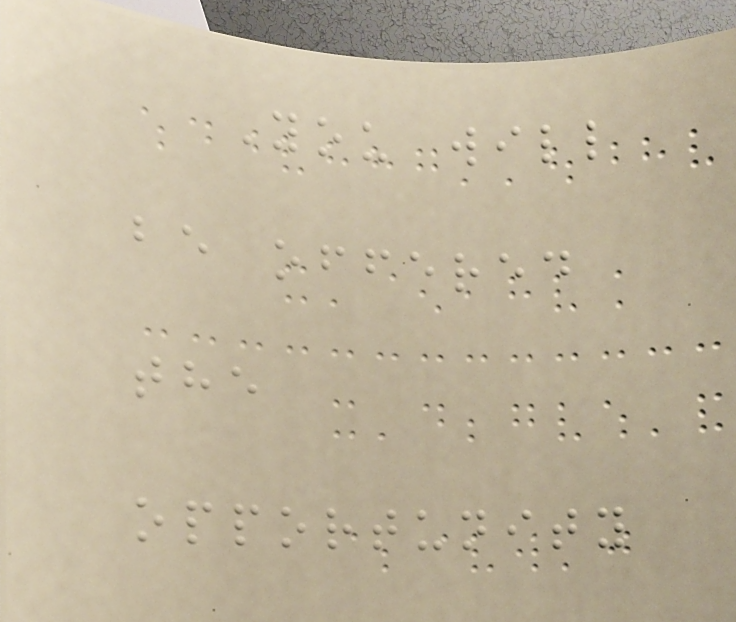You will
be offered
the
opportunity
